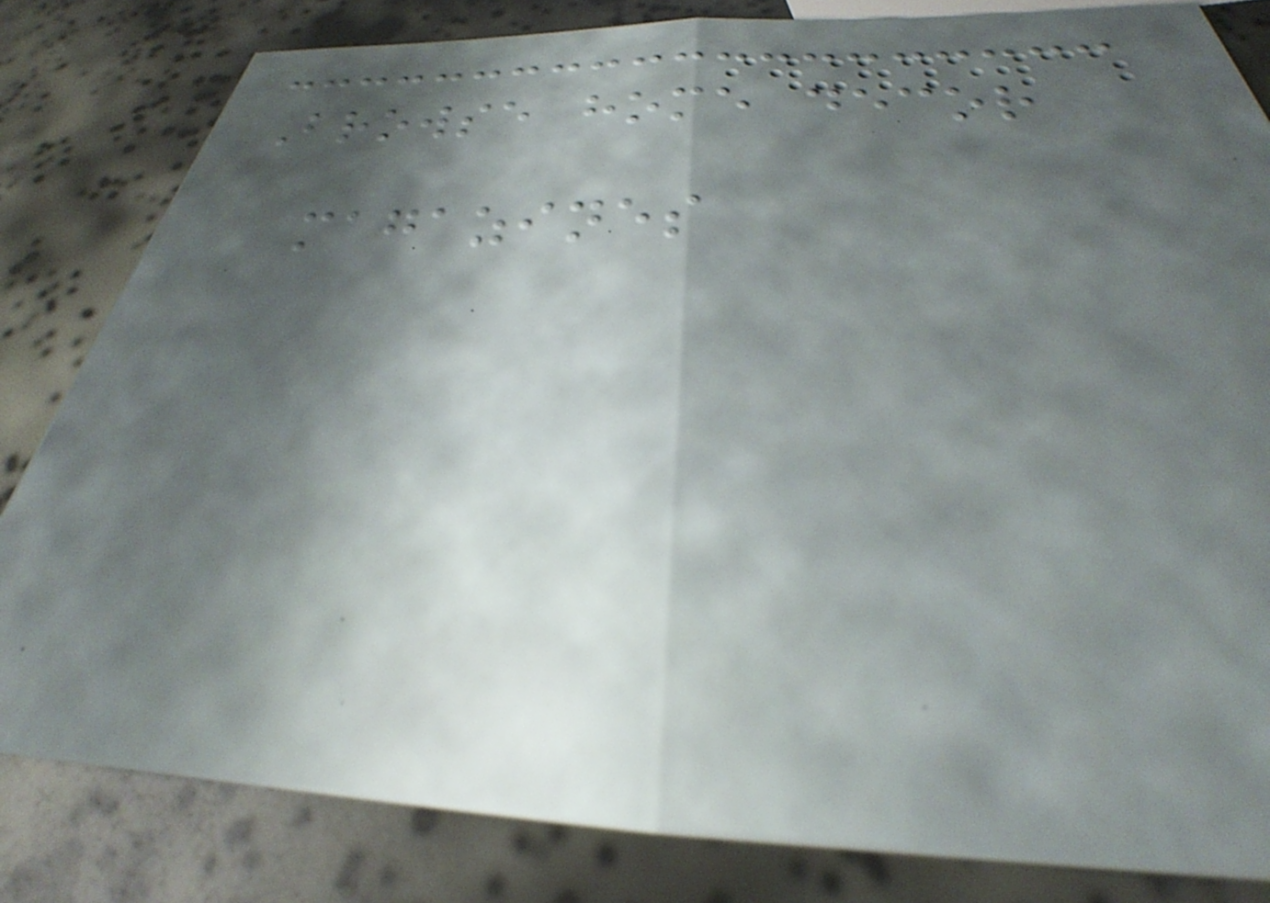Browse home decor
magazines
